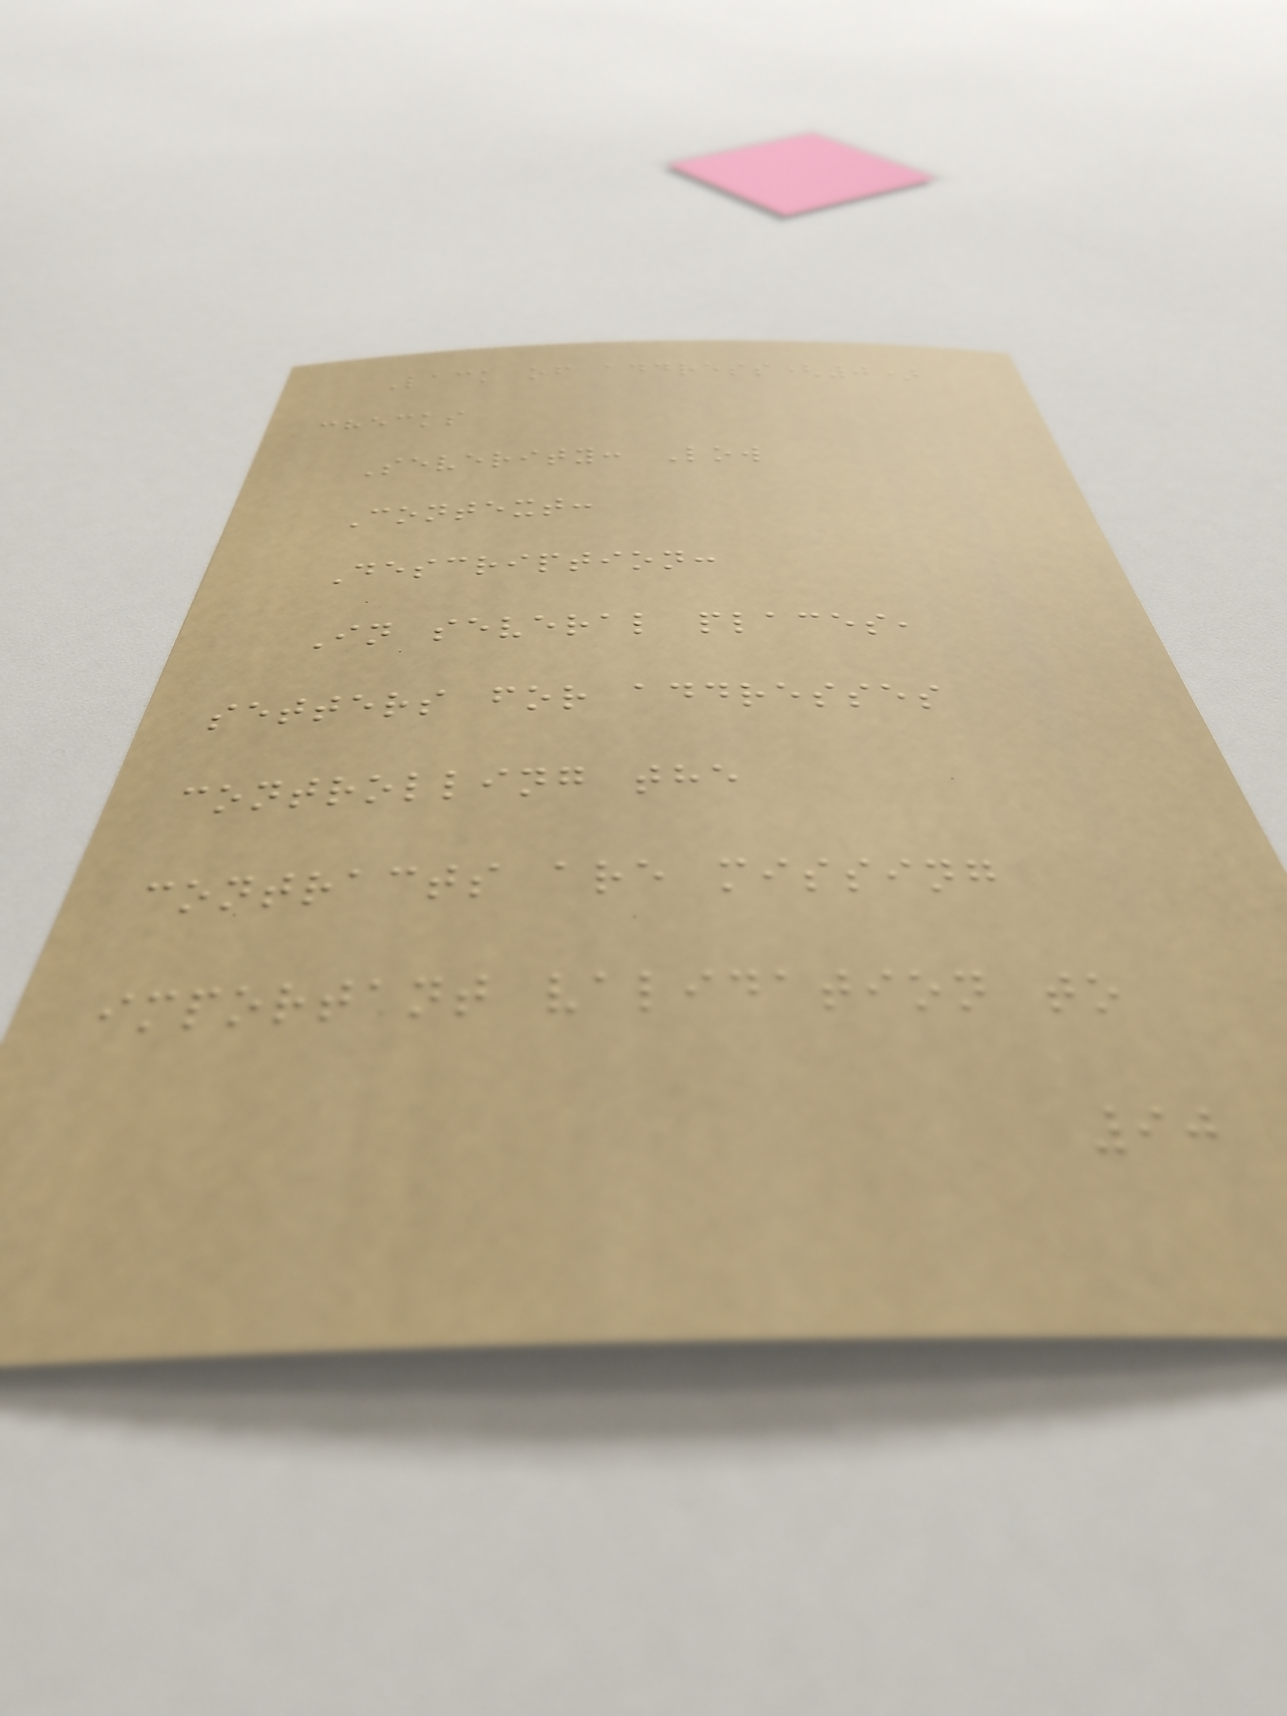Lack of address(0)
checks
Severity: Low
Context:
Description:
In several places,
setters for addresses
controlling the
contracts are missing
important validation to
90
